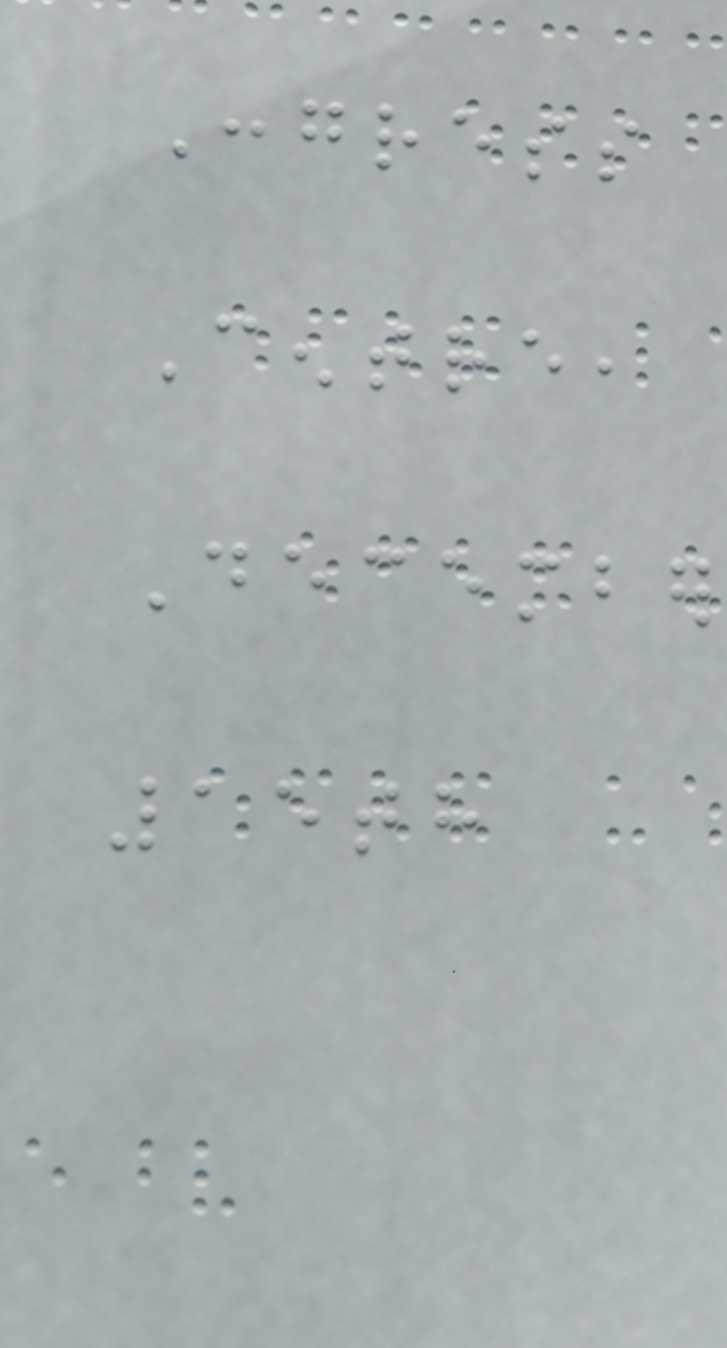Congress
Centre,
December
15th
